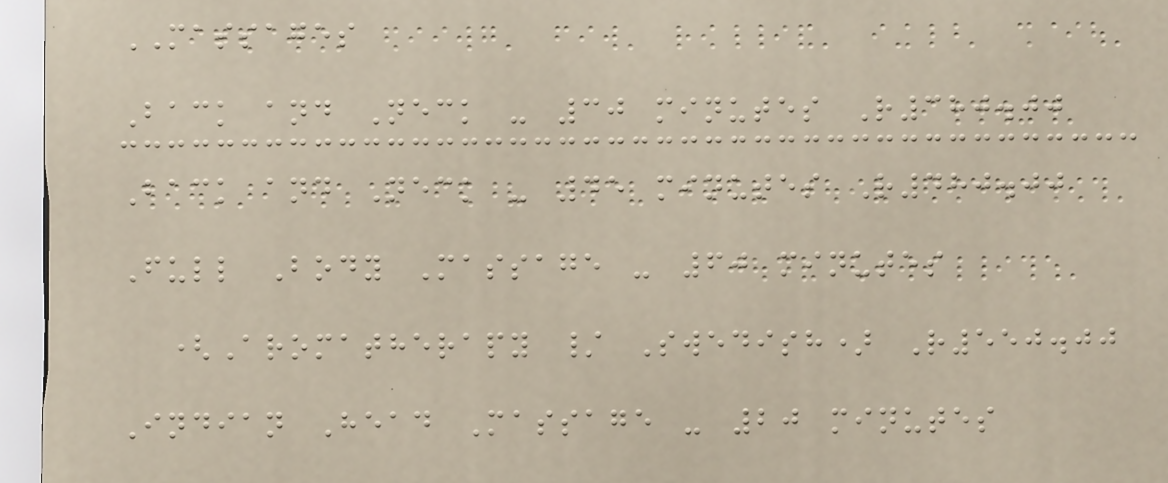MASSAGES
Back and Neck - 30 minutes R380.00
Back and Neck - 45 minutes R480.00
Full Body Massage - 60 minutes
(Aromatherapy / Swedish) R550.00
Indian Head Massage - 20 minutes
